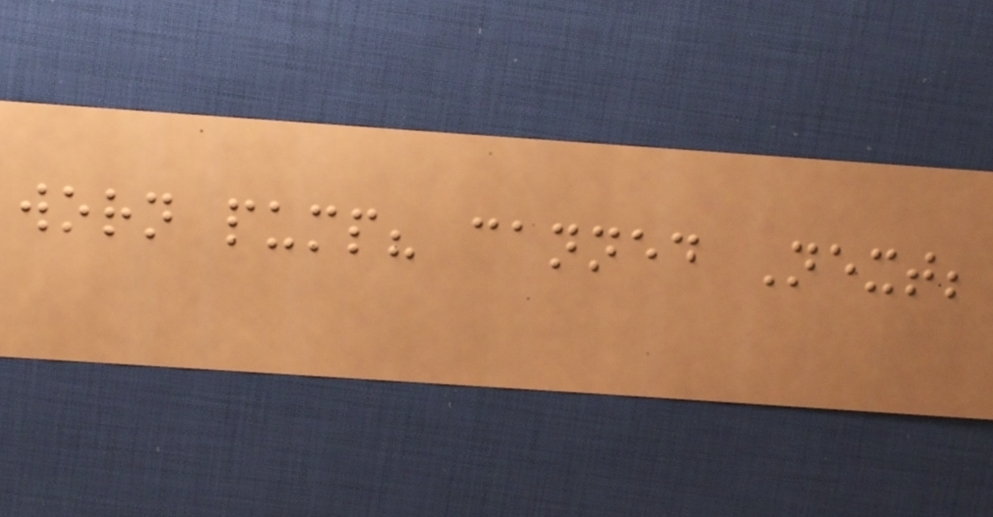worn pump? canned Next;
